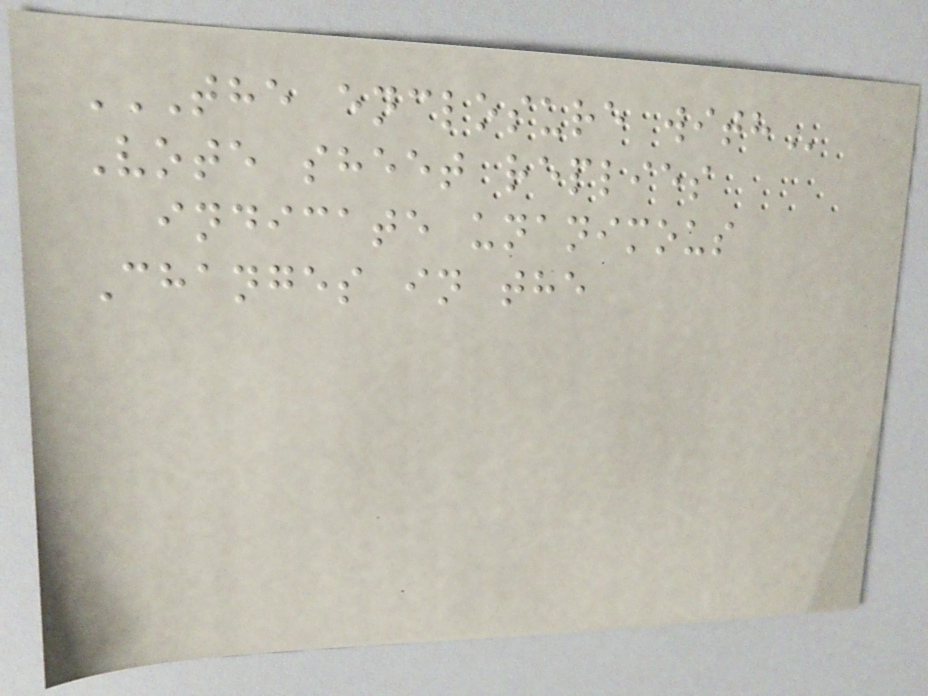THE ENCLOSURE WITH
Vote sheet replies
indicate unanimous
Changes in the
